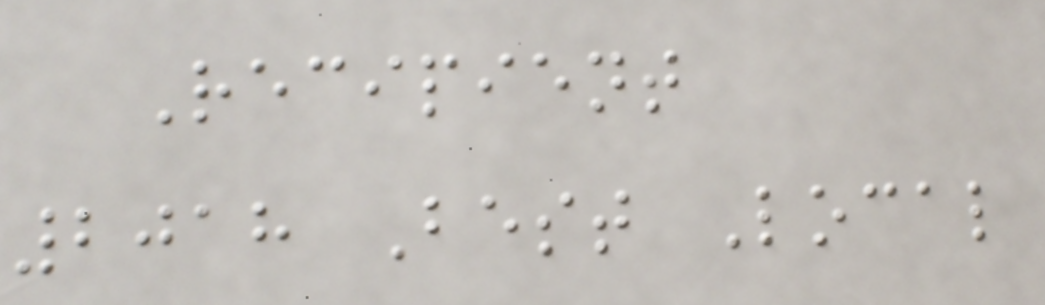Recipient
2018 Best Local
